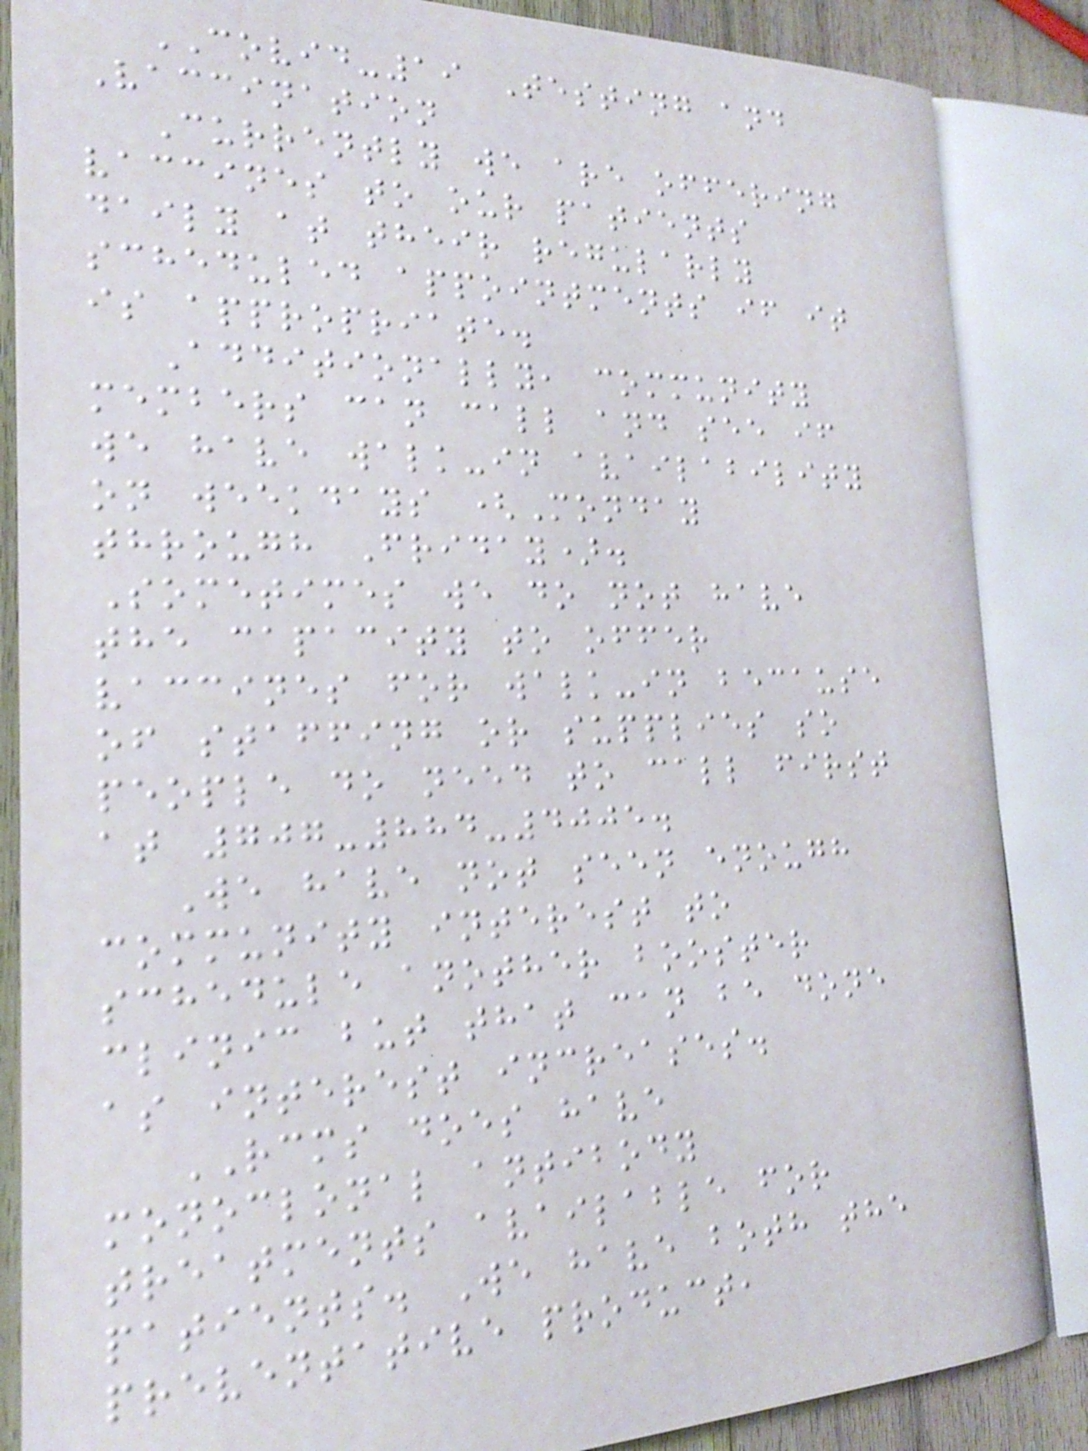COVID-19 Testing and
Vaccination
Currently we are offering
vaccines to our patients
daily at their regularly
scheduled appointments if it
is appropriate.
Additionally, community
members can call and see if
we have walk-in availability
on weekdays (Monday
through Friday).
Sometimes we do not have
the capacity to offer
vaccines for walk-in because
of staffing or supplies so
people do need to call first
at 707-884-4005.
We have not seen enough
community interest to
schedule another booster
clinic but that can be done
as interest increases.
RCMS does have
monoclonal antibody
treatments available for
patients. We have both the
preventative product,
